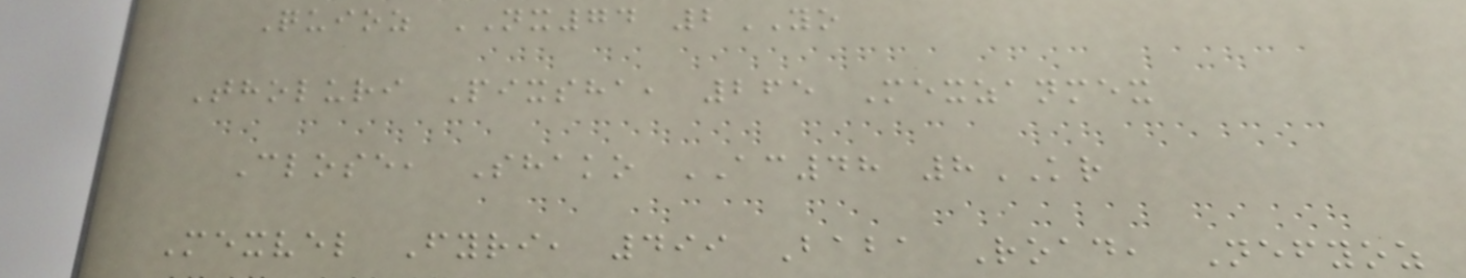Quioz NX74 2YO
Tholuri Pixsha, 265 Mexzanmex
Close, Shako AC48 8KR
Mexvel Fyri, 499 Baba Road, Nefyoz
